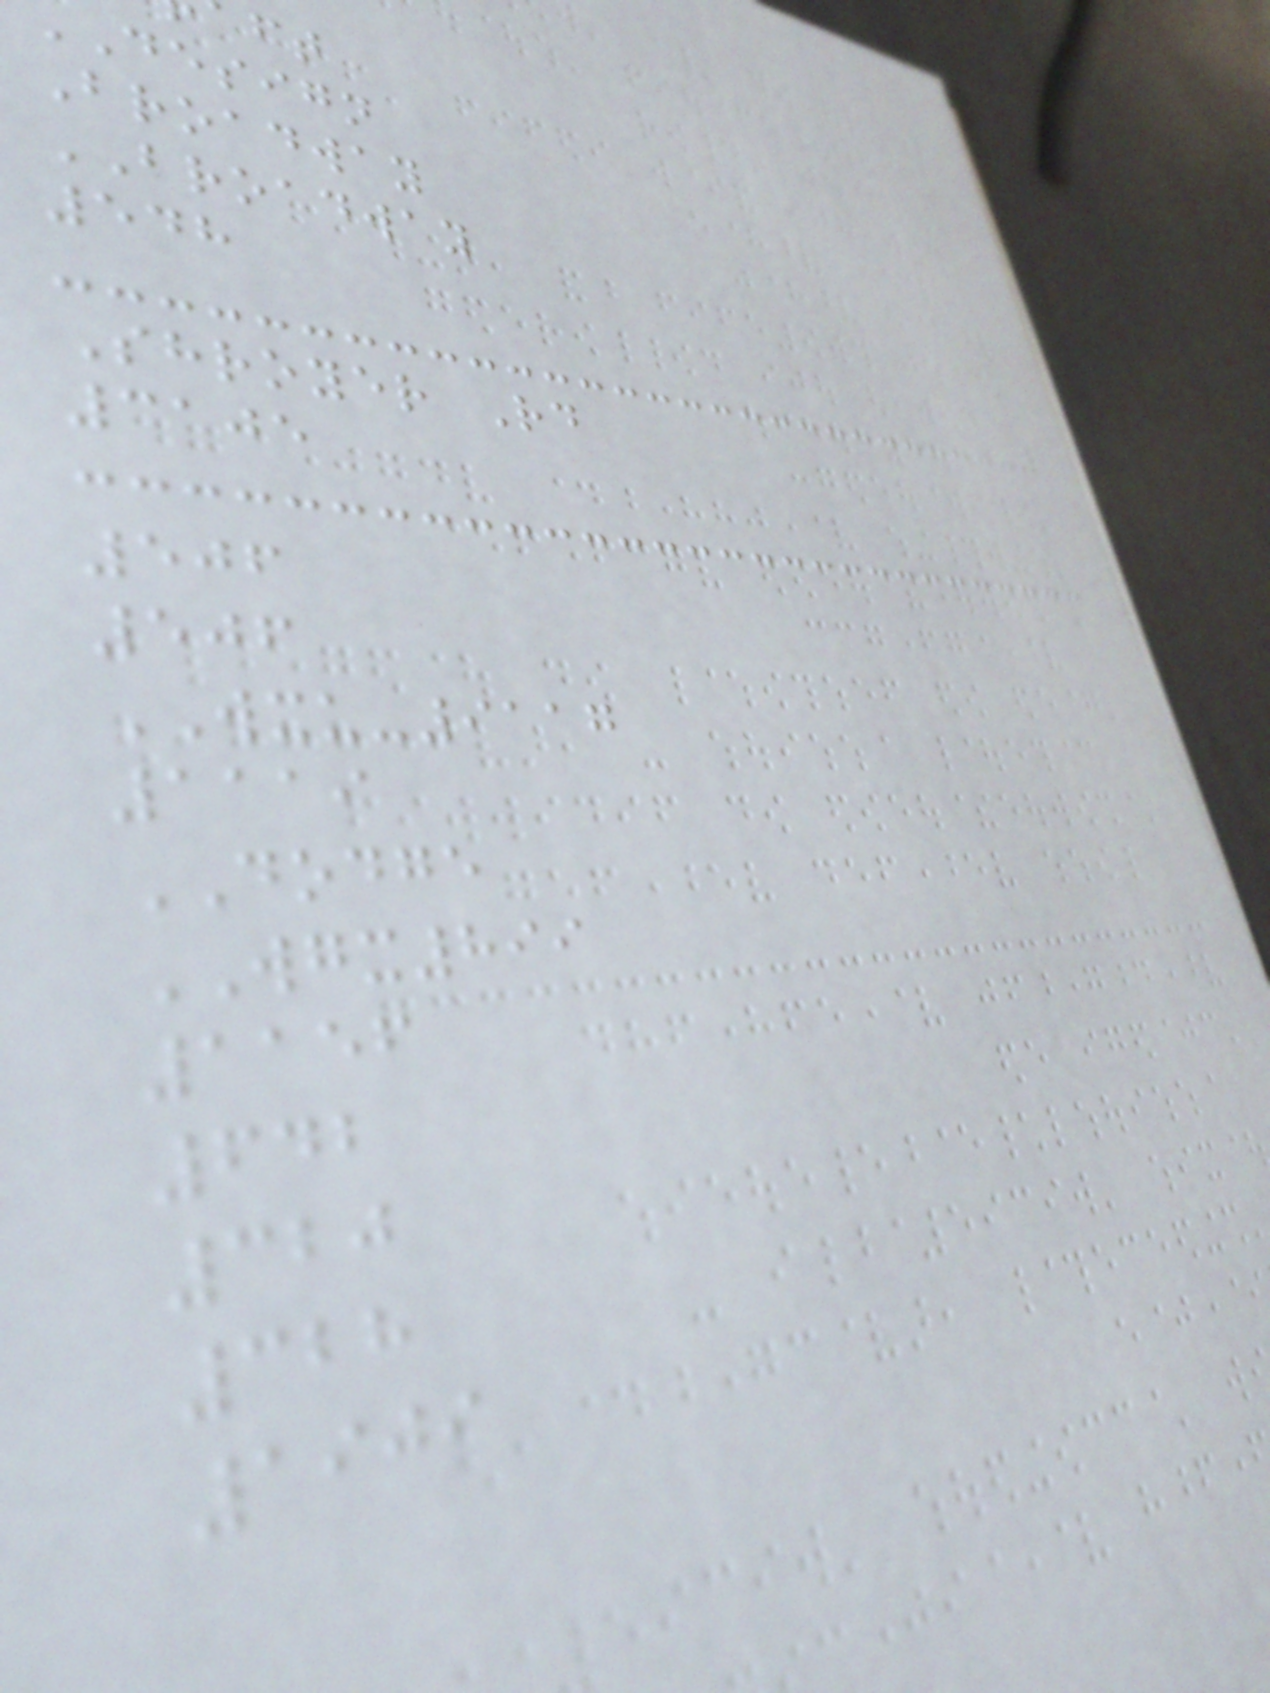design
Broadway
BROADWAY
548
Shroyer Rd
3105
506
506
WXU-9117
1119
DODGE
WGX899
1156
642
320
328
1909
